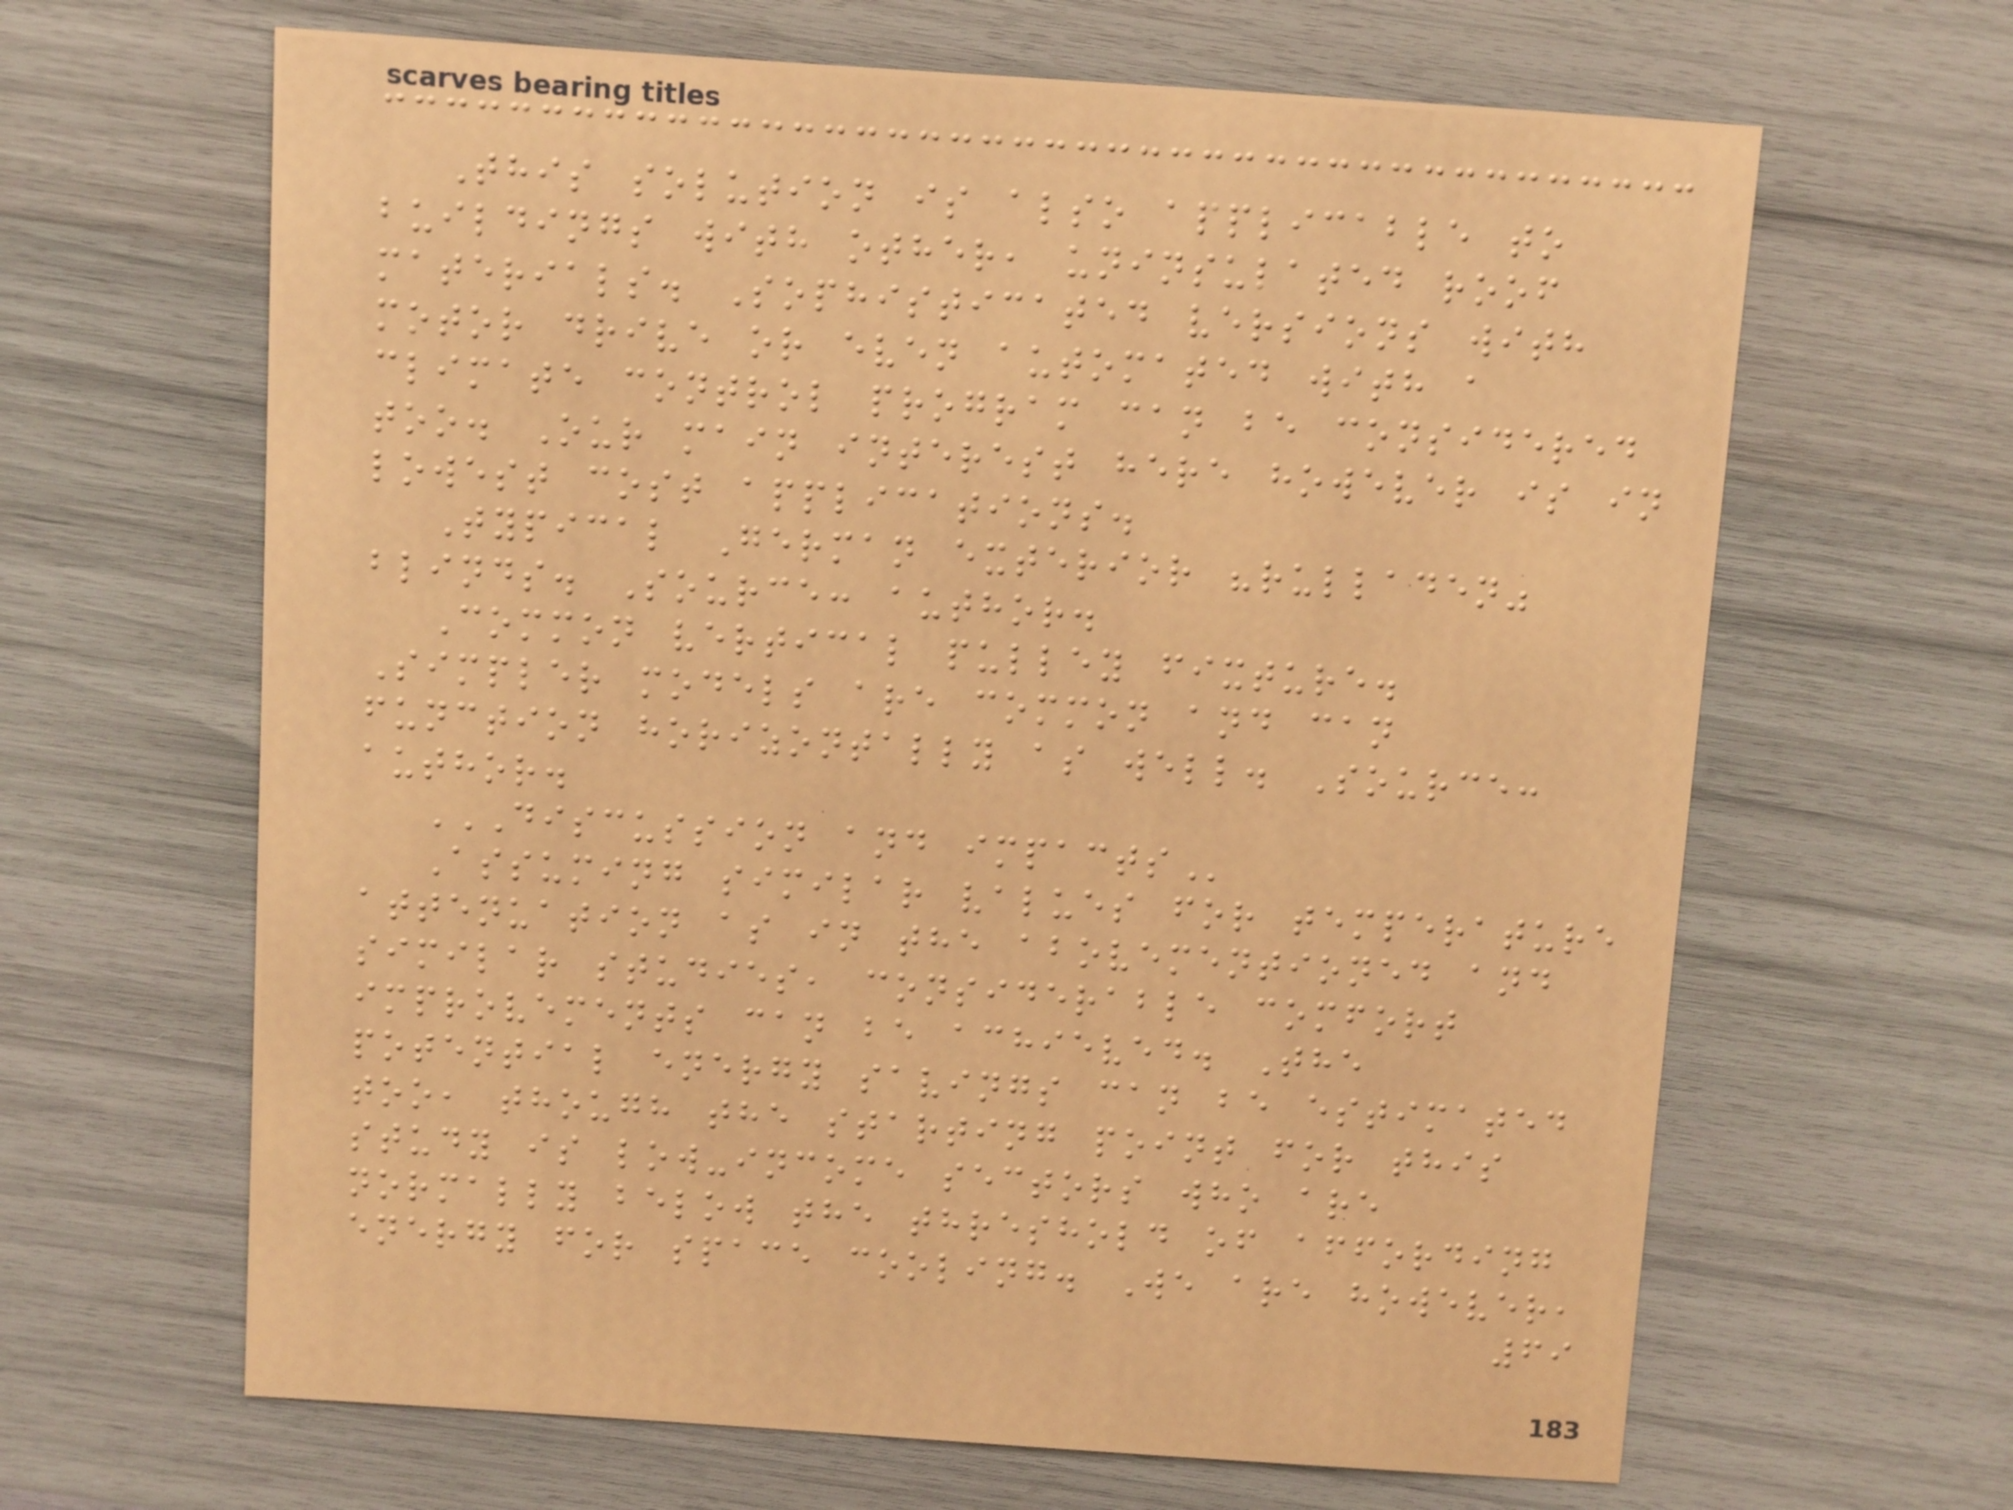This solution is also applicable to
buildings with other, uninsulated roof
materials. Sophisticated versions with
motor drive or even automated with a
climate control program can be considered
too. Our main interest here however is in
lowest cost applications.
Typical German exterior "rulladen"
blinds. Source: author.
Common vertical pulley fixture.
Simpler models are common and can
function horizontally as well. Source:
author.
DISCUSSION AND IMPACTS
Assuming similar values for temperature
attenuation as in the abovementioned and
similar studies, considerable comfort
improvements can be achieved. The
potential energy savings can be estimated
too, though the starting point for this
study is low-income sectors who are
normally below the threshold of affording
energy for space cooling. We are however,
69
